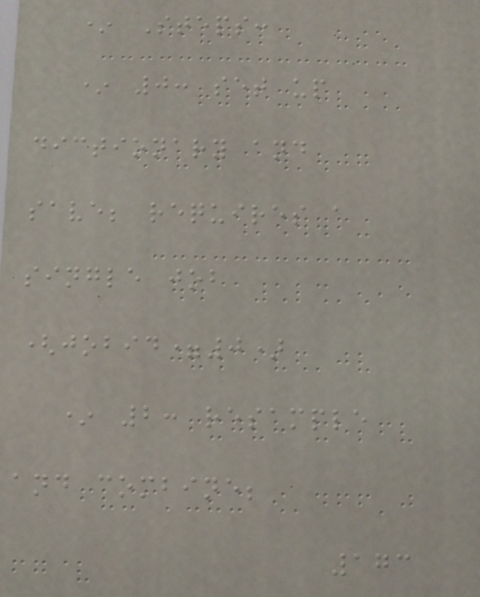* Steps:
* 0: set up
dictionary and
save; requires a
single job
(jobid=0)
* 2: resample
and combine;
173
